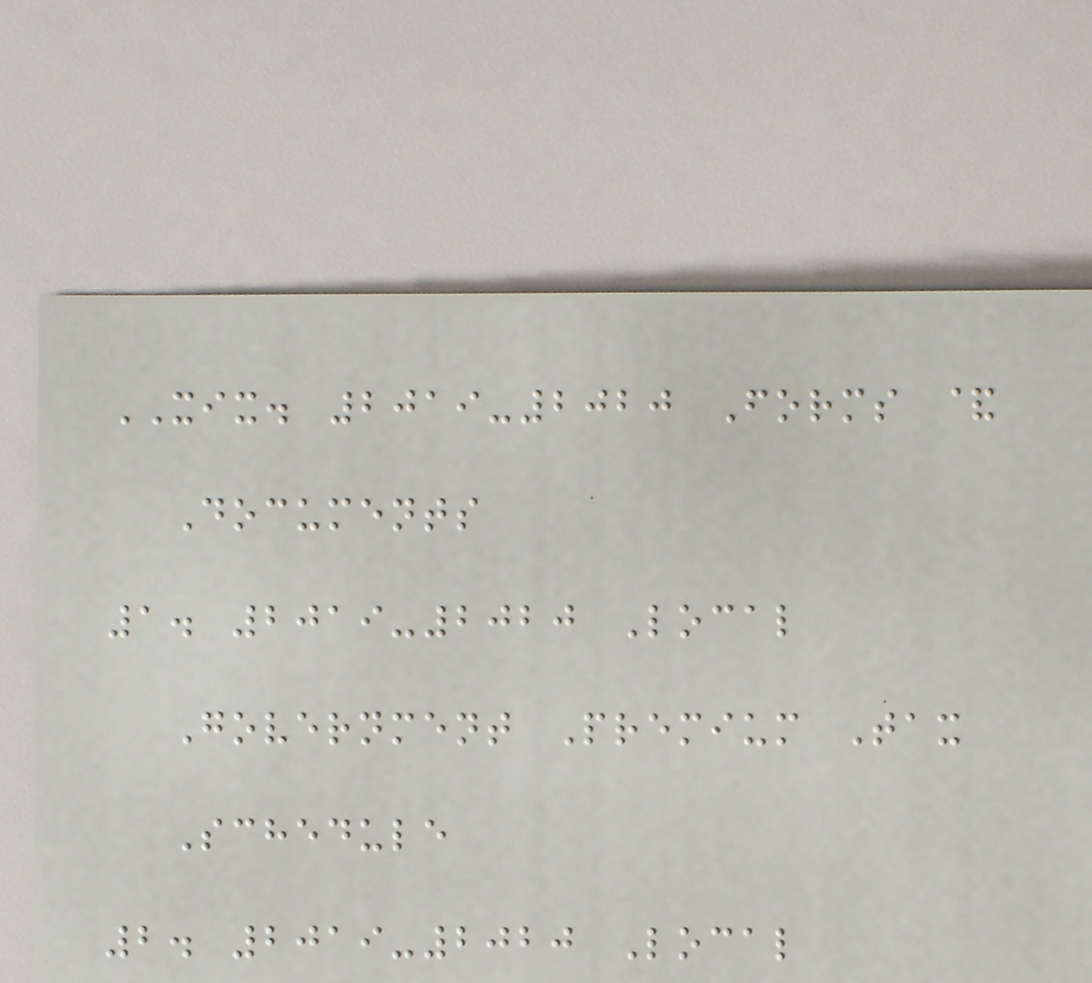XIX. 2019-2020 Forms &
Documents
1. 2019-2020 Local
Government Premium Tax
Schedule
2. 2019-2020 Local
